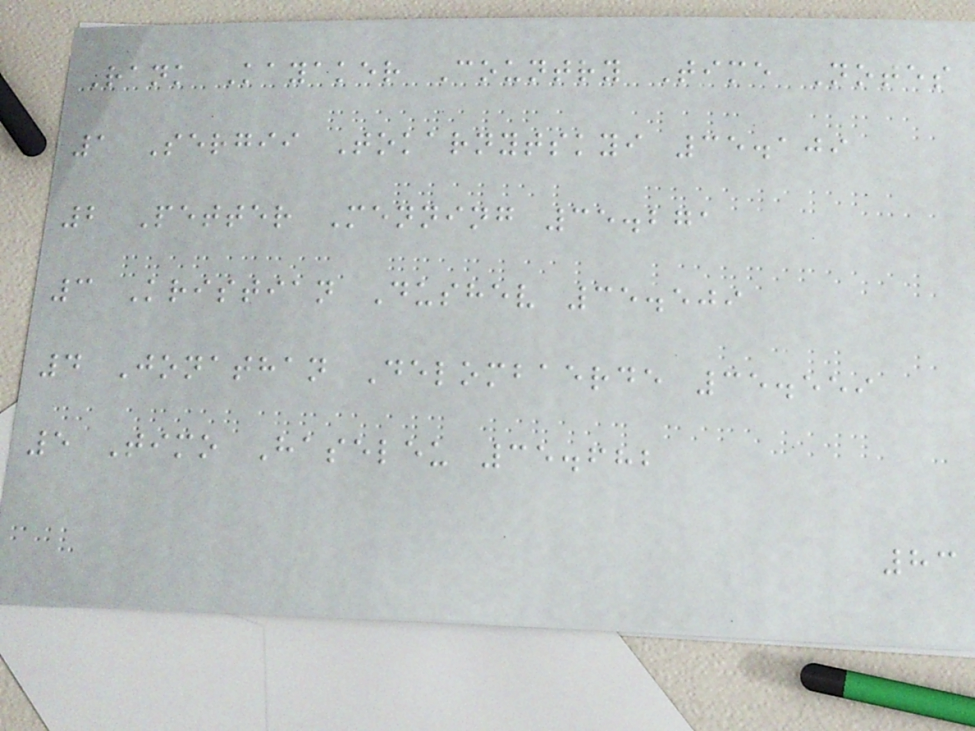Rank Kayaker Country Time Notes
1 Sergii Tokarnytskyi 35.109
2 Petter Menning 35.271
3 Kristian Dushev 35.509
4 Jonathan Delombaerde 35.559
5 Timo Haseleu 35.682
83
